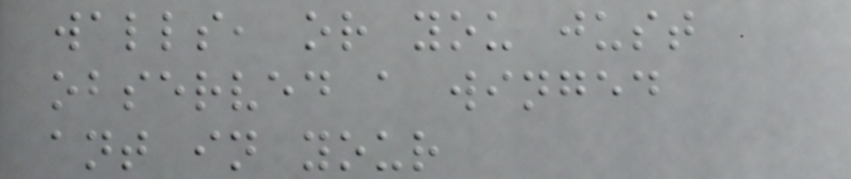walls, or you just
observed a winged
ant in your
